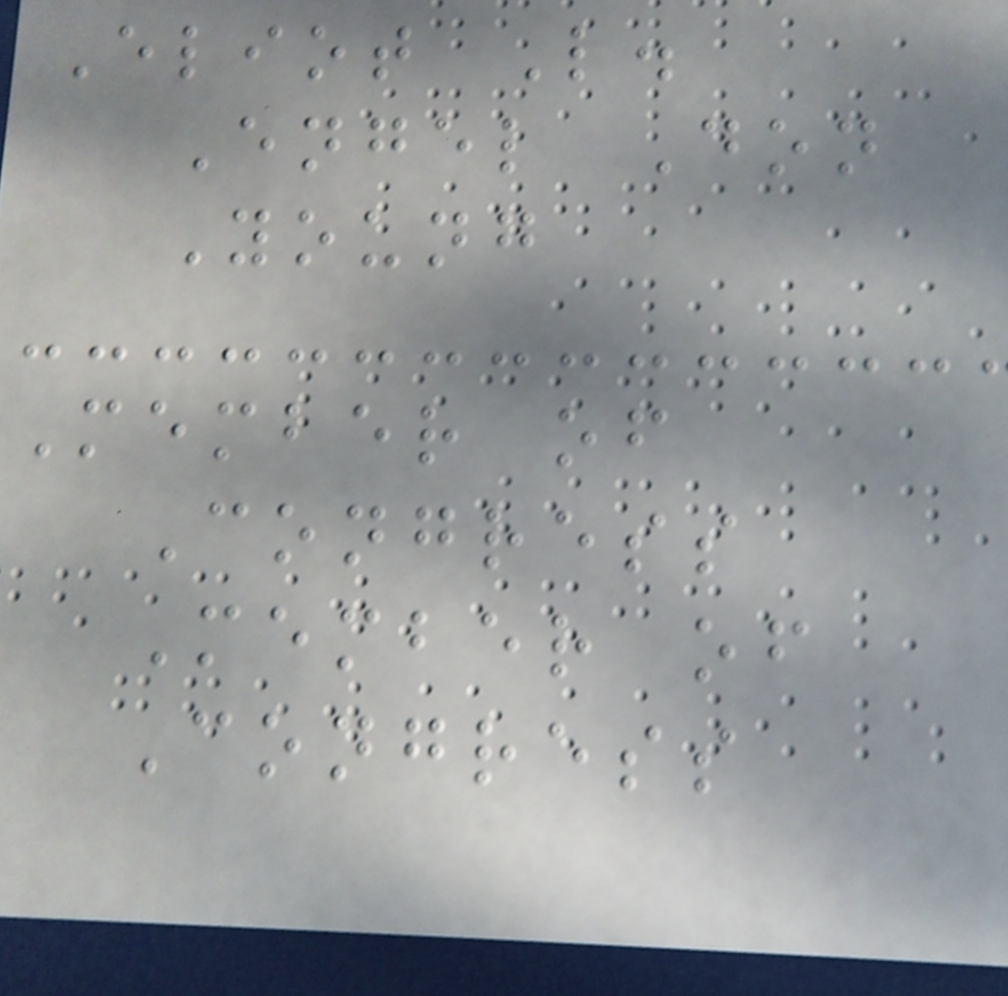Eliot L.
Engel Don
Young
Member of
Congress
Member of
Congress
